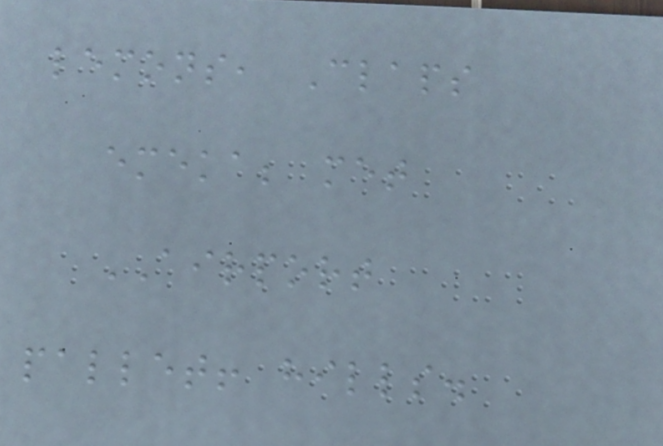lemons, Claps
emeka; met
AIRPORT
pallet! hills.
